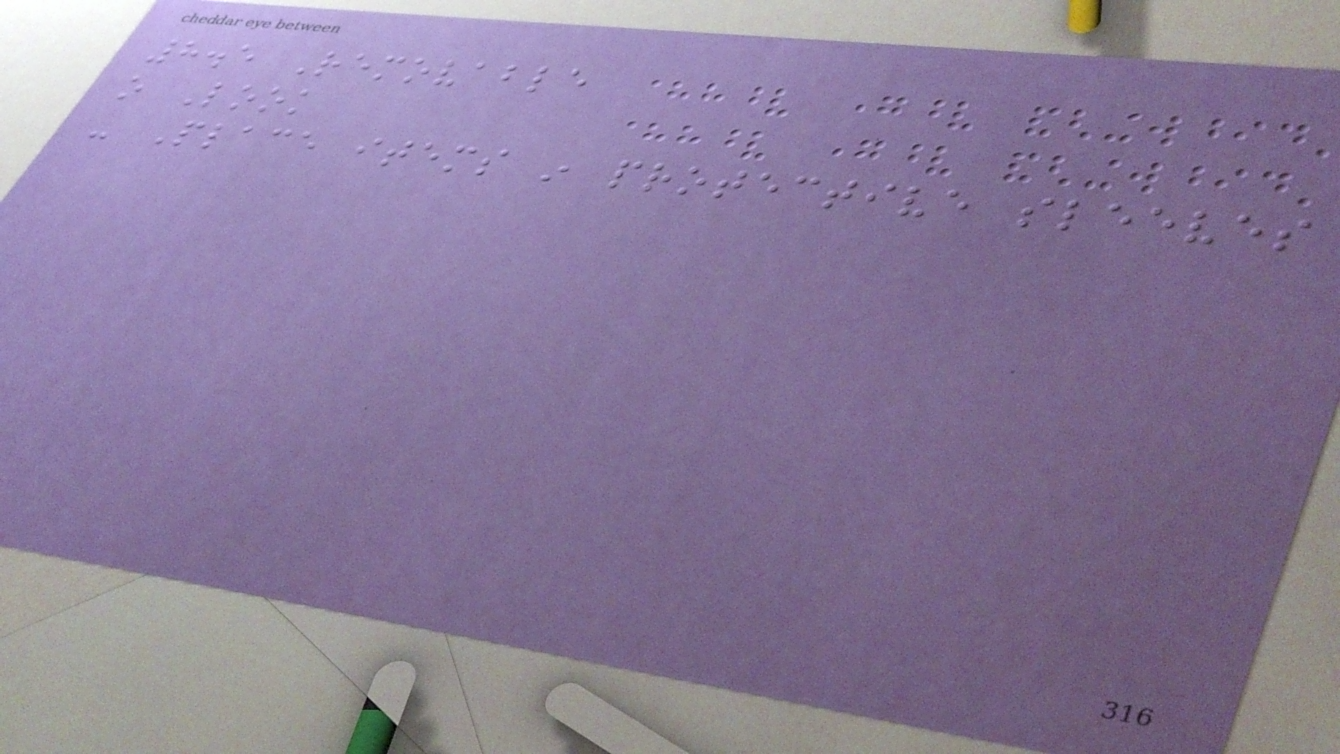8.5 Removable
o Look
- Place items in protective sleeves
